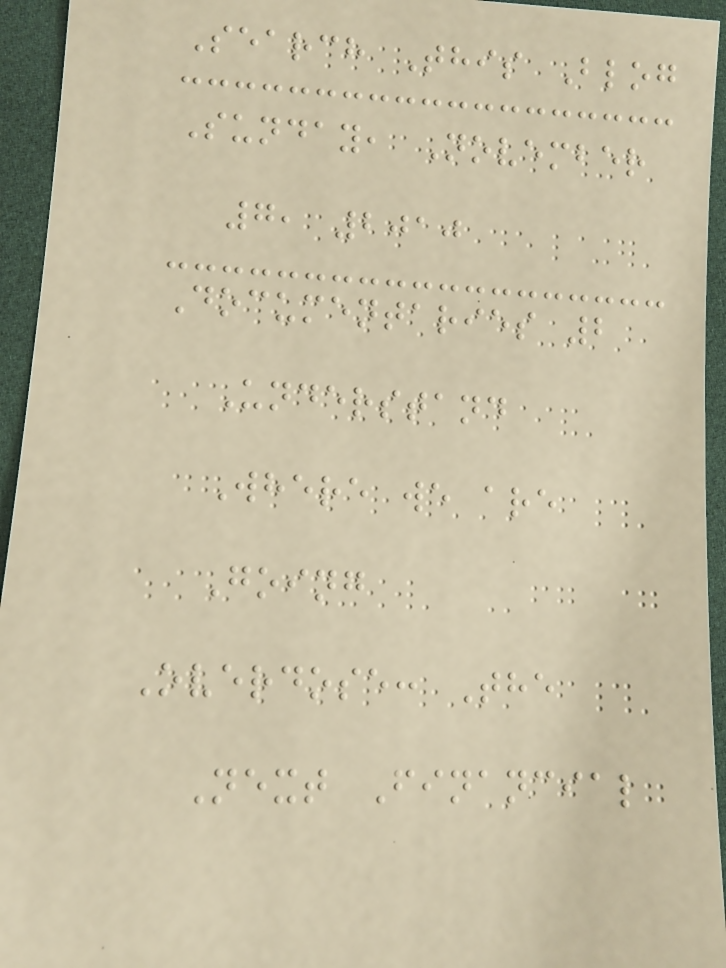Search This Blog
Sunday, November
7, 2010
Documentaries 2
Understand
Where we are
Going
Overdose: The
Next Financial
